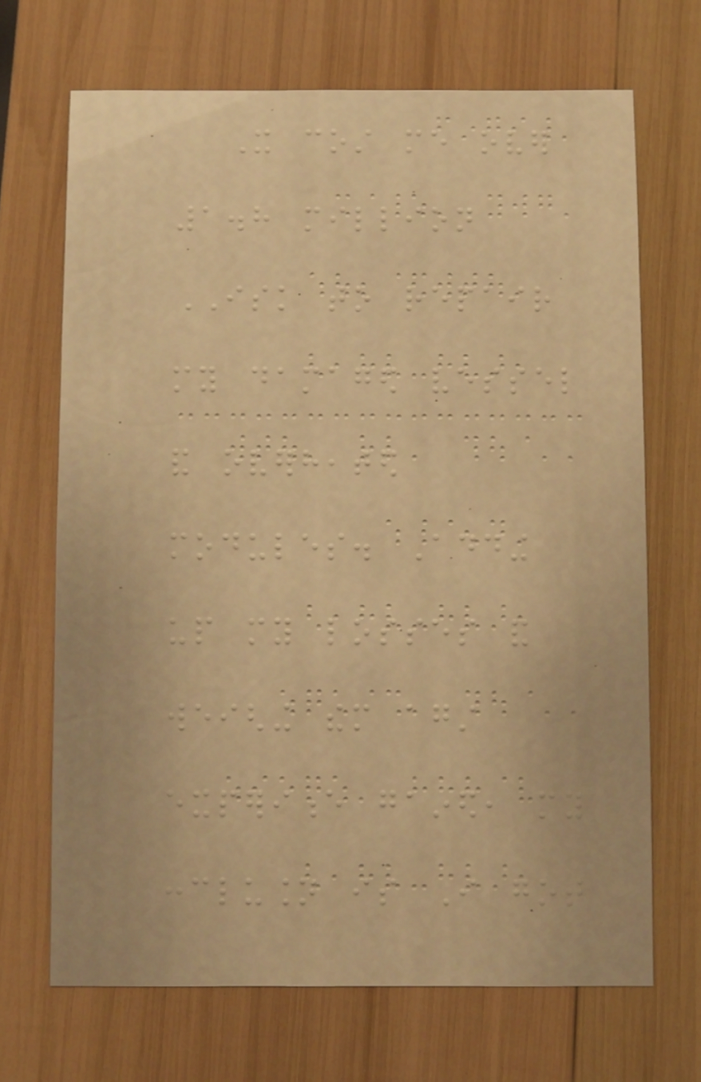It cost me over
1.8 million
ISK to repair
my damaged vessel
and overheated
modules. Adding
up my losses and
weighing them against
experience gained, my
conclusion is I got
